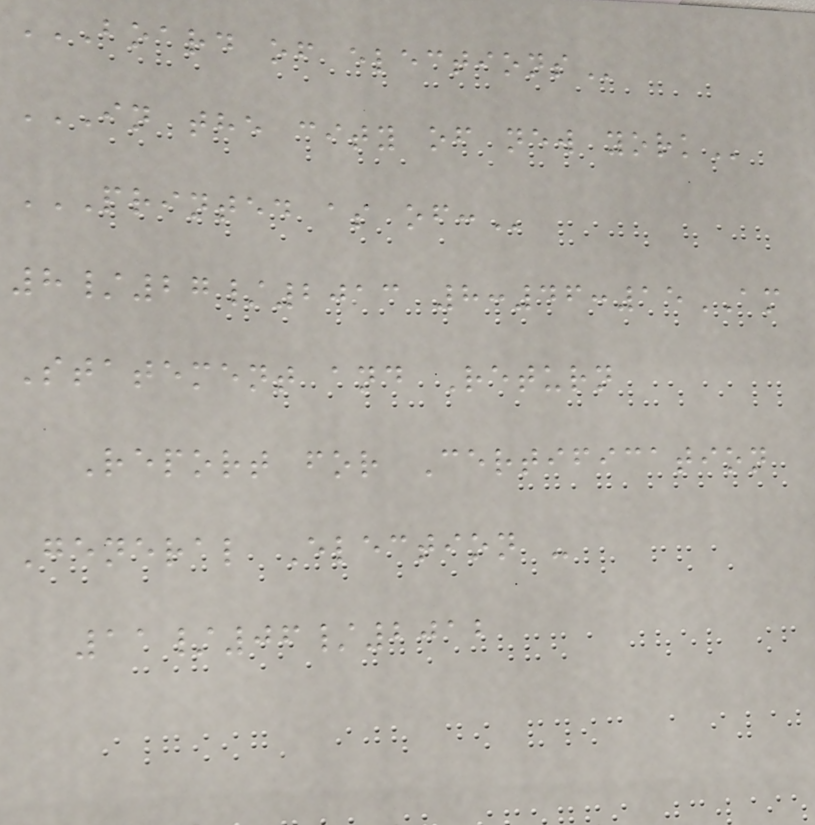BOARD OF ELECTIONS
IN THE CITY OF NEW YORK
PRINTED AS OF:
8/27/2013 8:46:15AM
Statement and Return
Report for Certification
General Election -
11/06/2012
